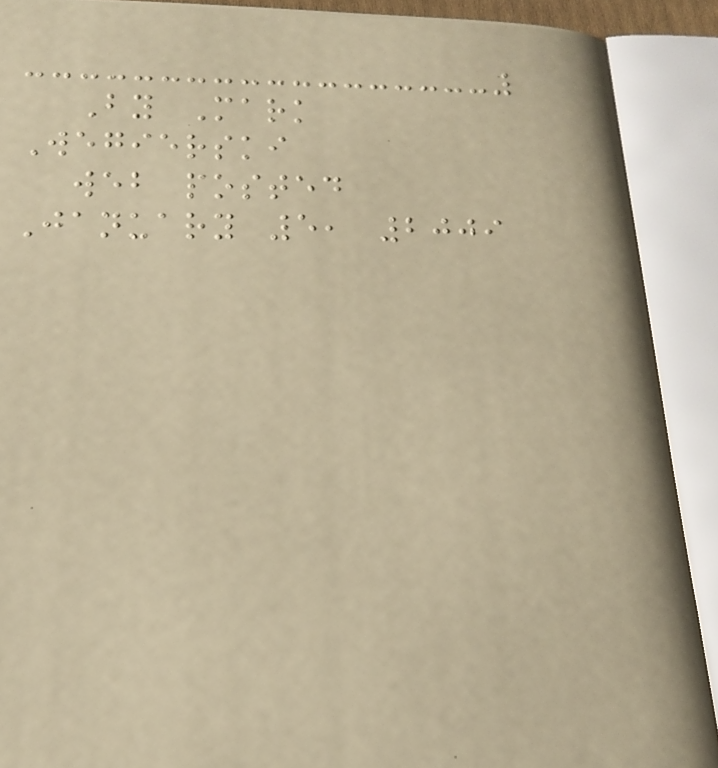By Mark
Wegierski
web posted
January 5, 2009
